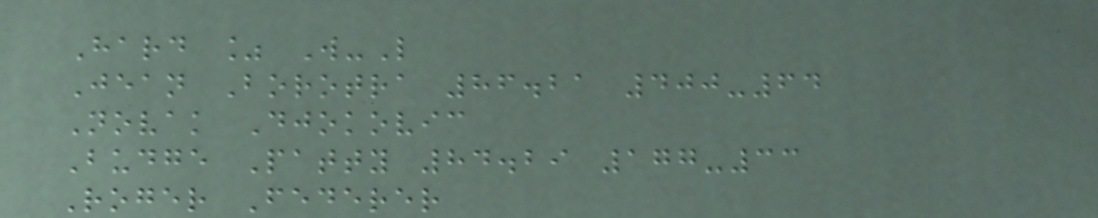Hard % W-L
Jean Borotra 86.21 400-64
Novak Djokovic
Budge Patty 84.29 177-33
Roger Federer
